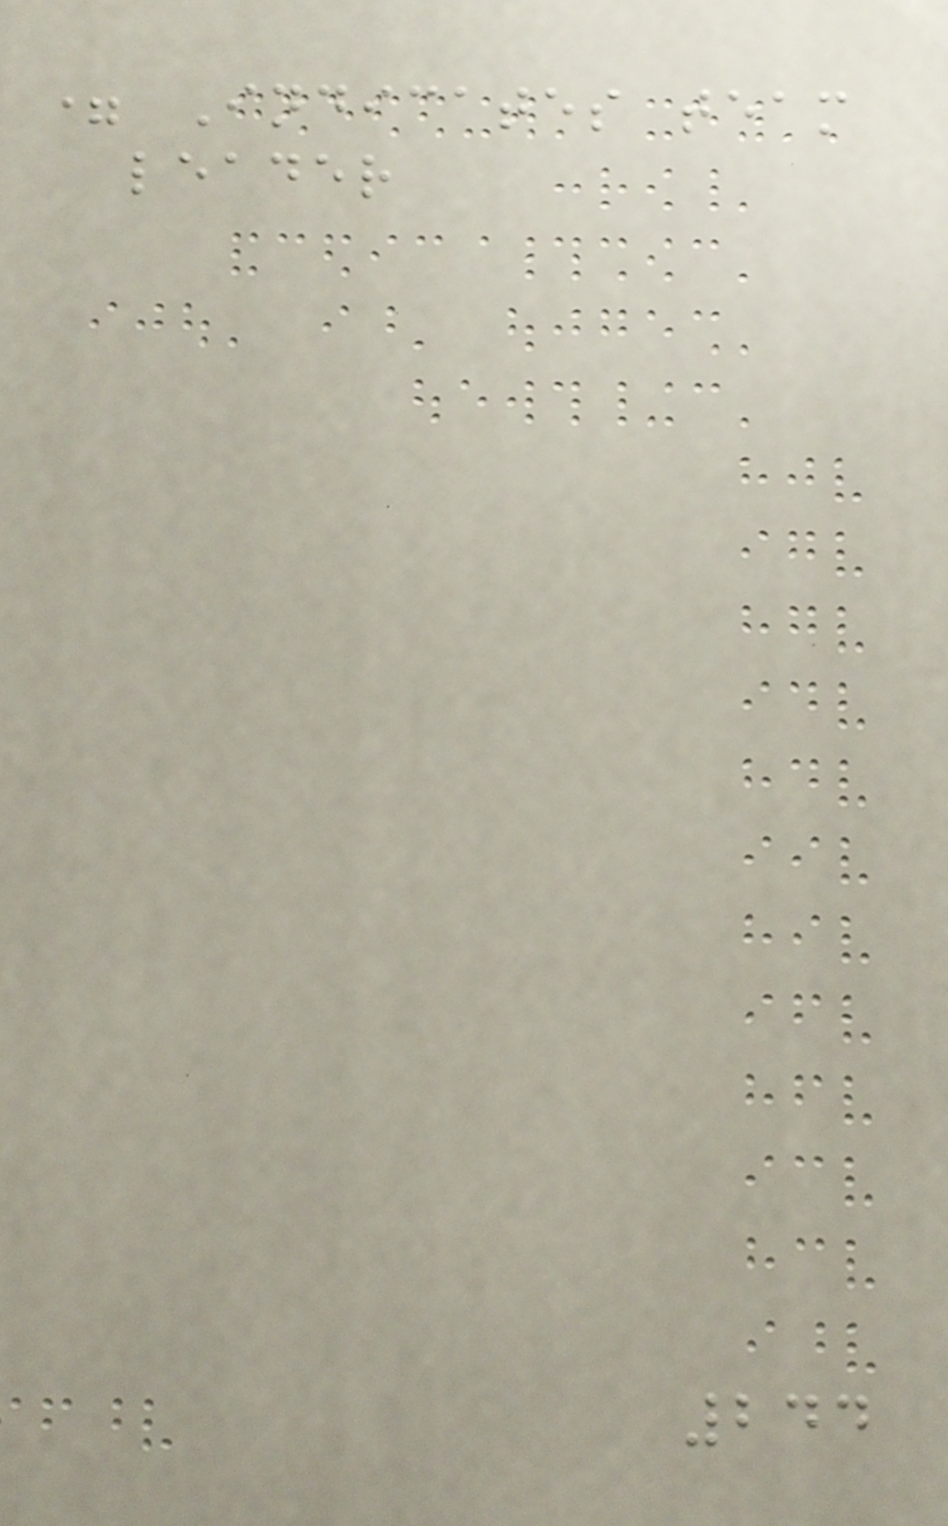= Indicates team
leader
244
